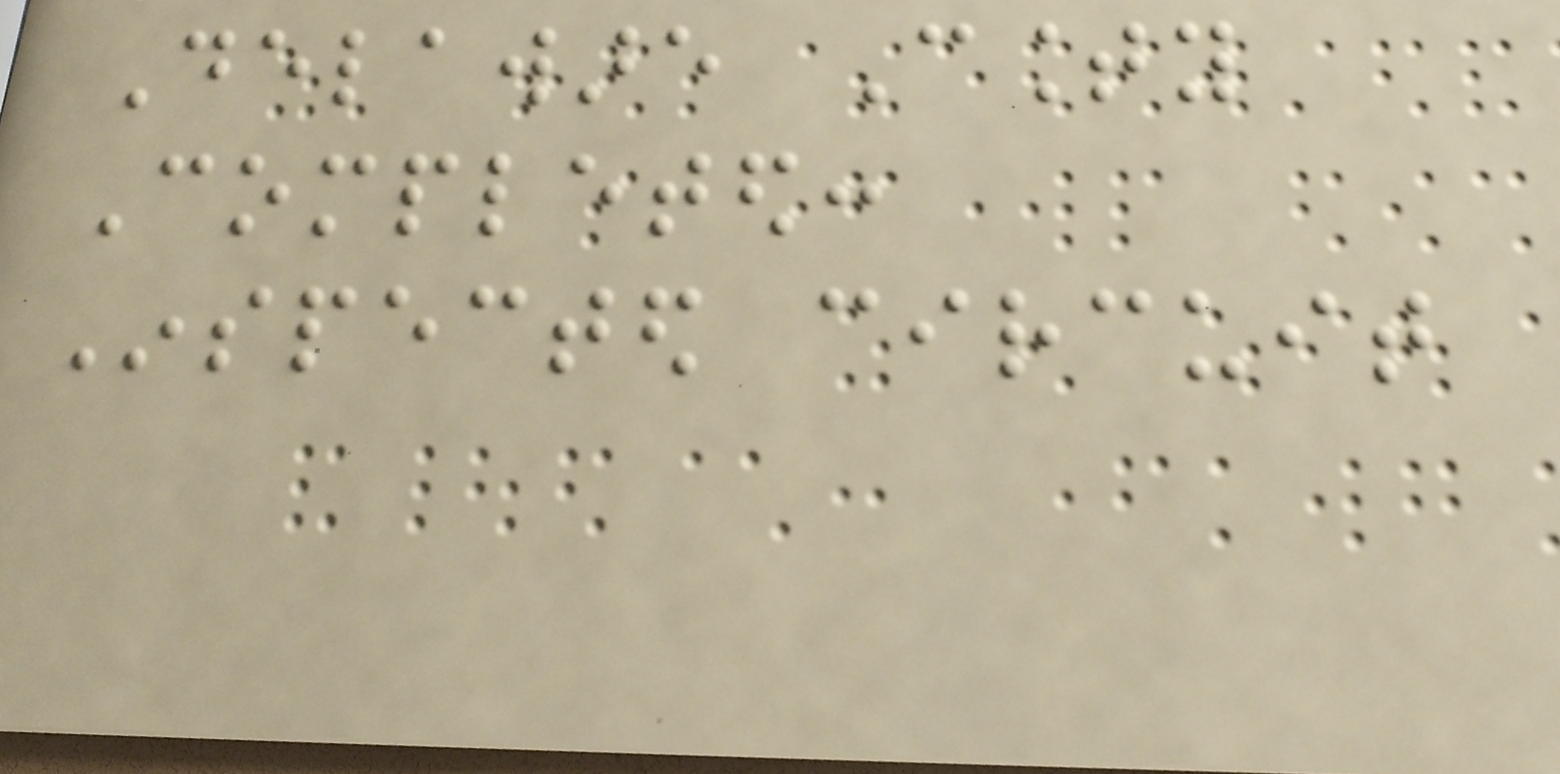Delaware County
Completed:
Inspected circuit
